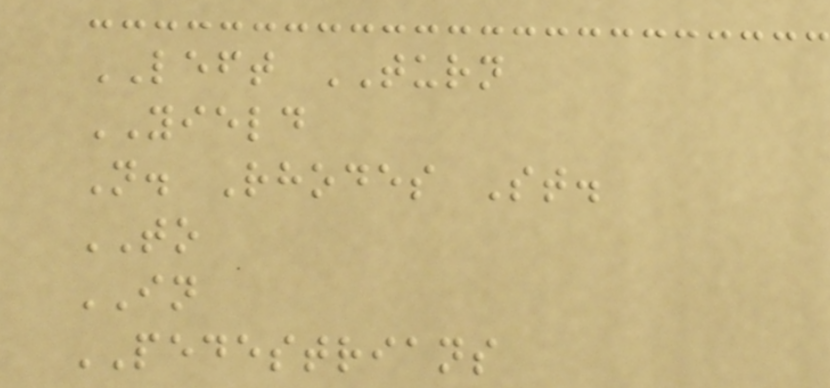LEFT TURN
YIELD
N. Rhodes St.
TO
IN
PEDESTRIANS
